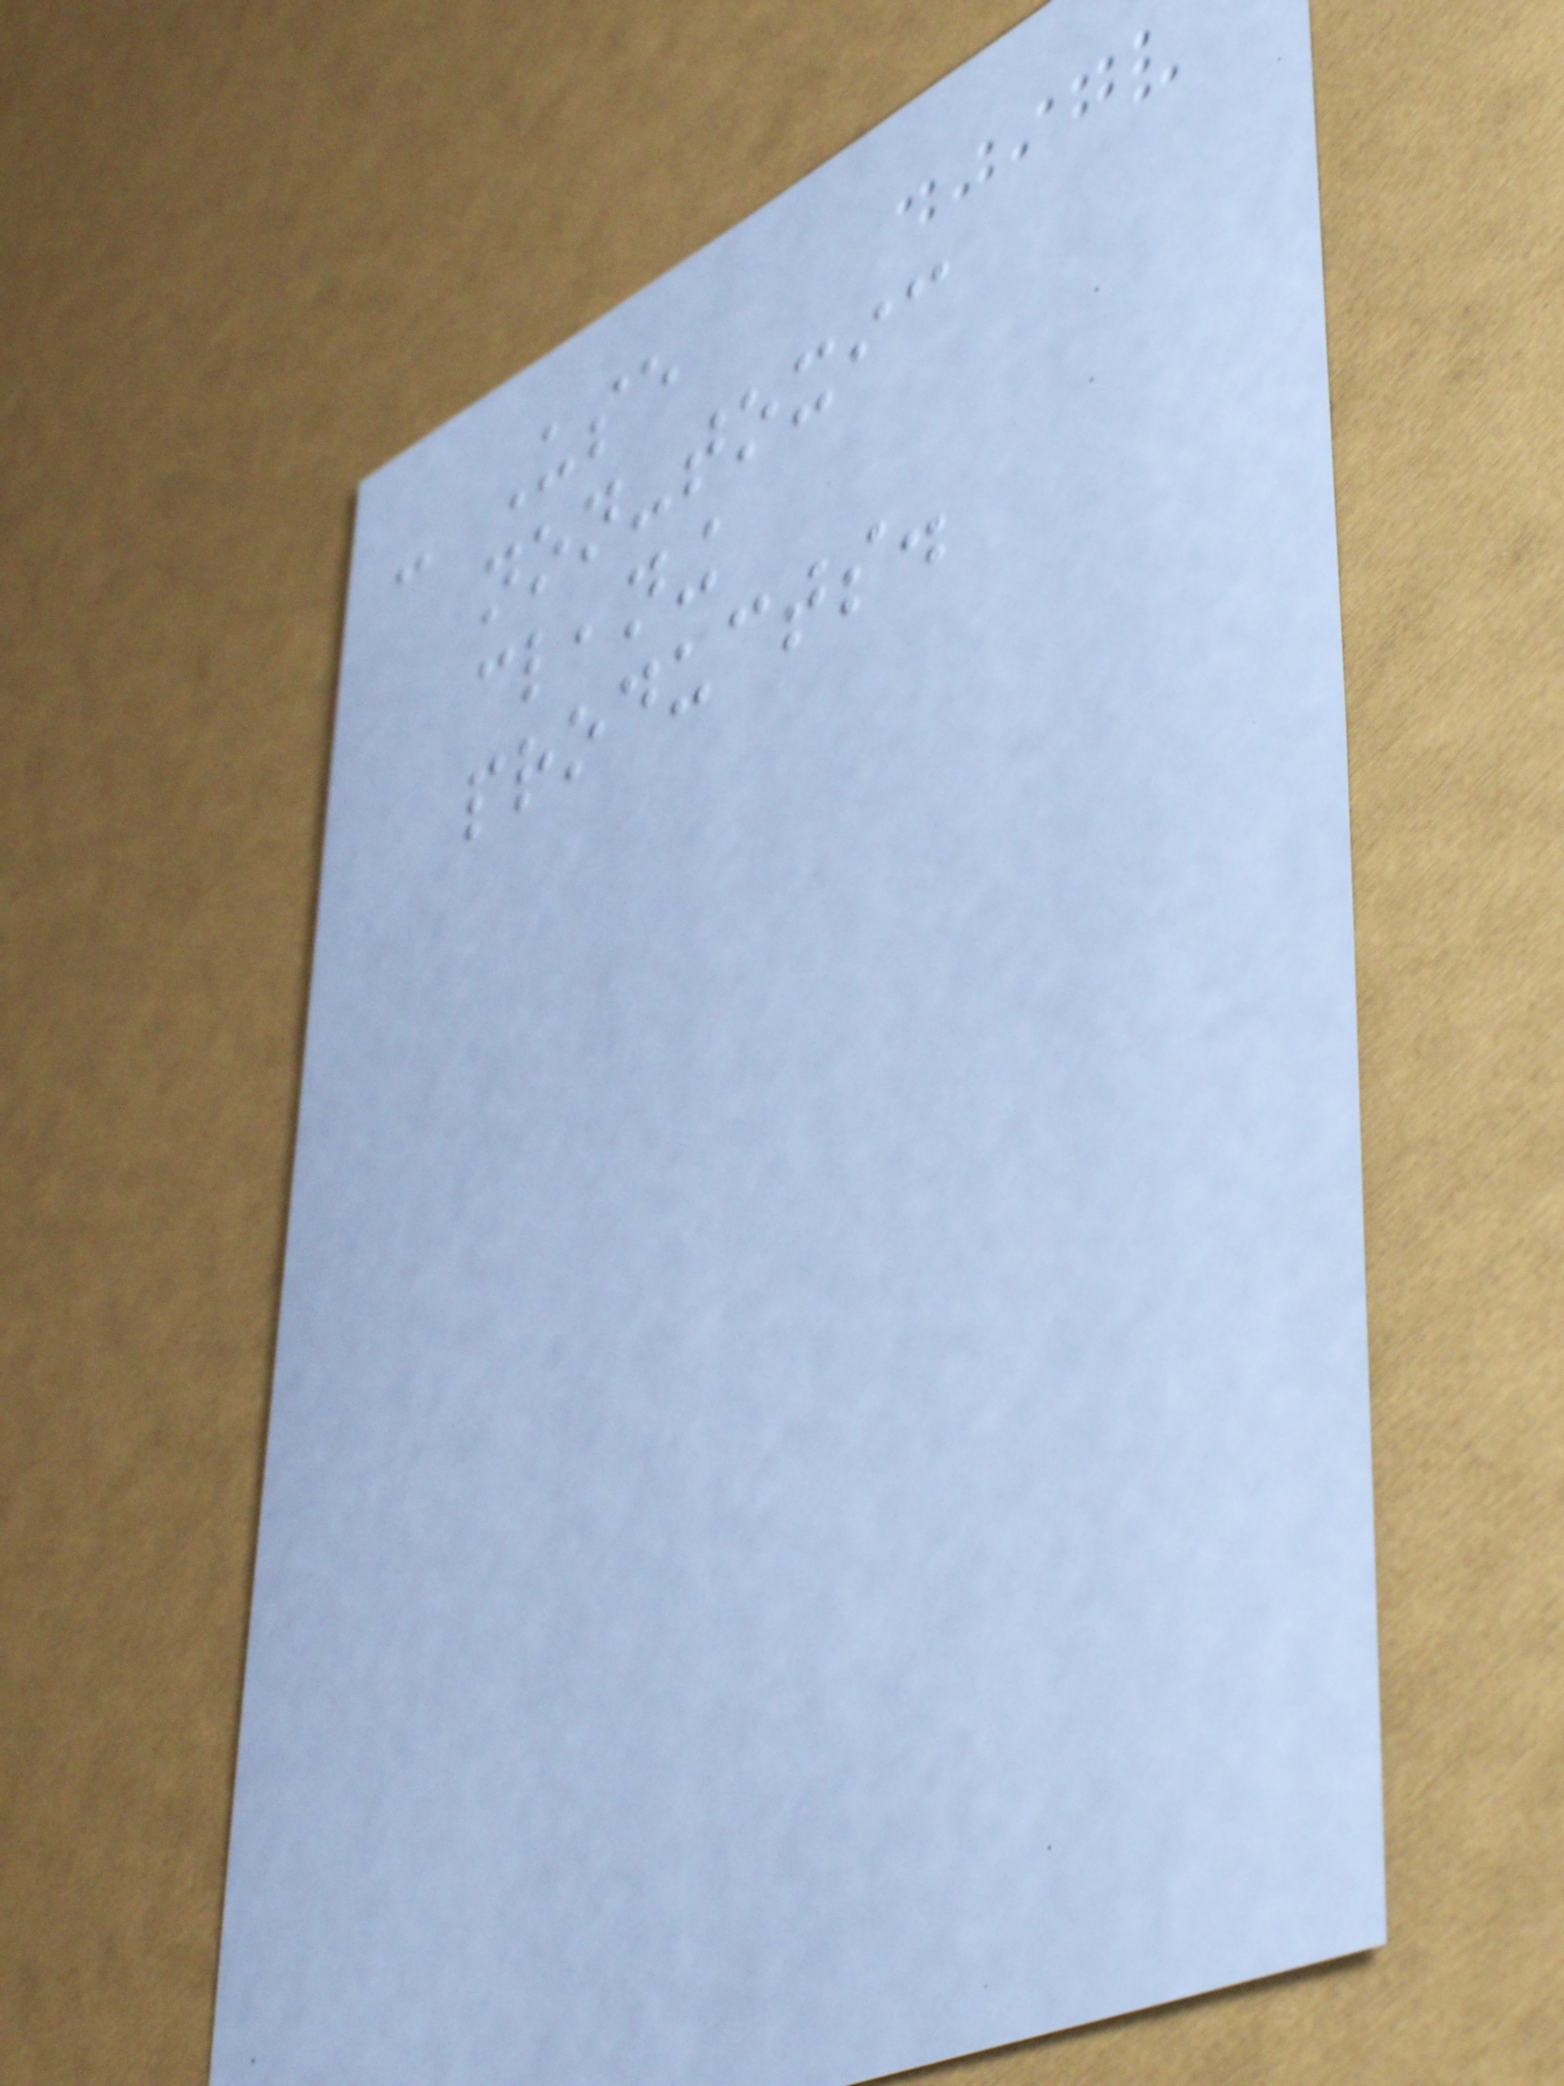- Use
non-toxic
cleaning
products.
